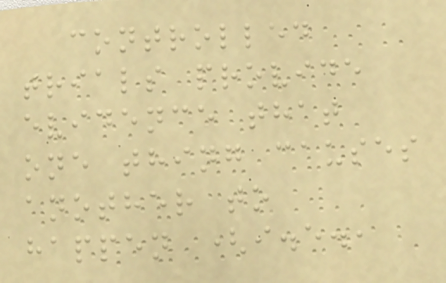controlled
trials provide
evidence that
one thing causes
another to
happen (i.e.,
